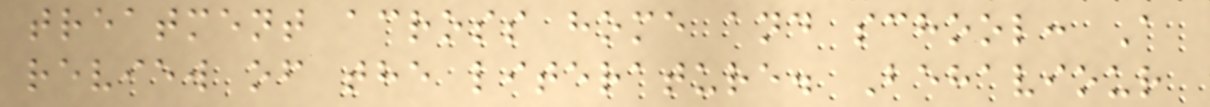treatment across home and school: A
review of the literature. Behaviour
